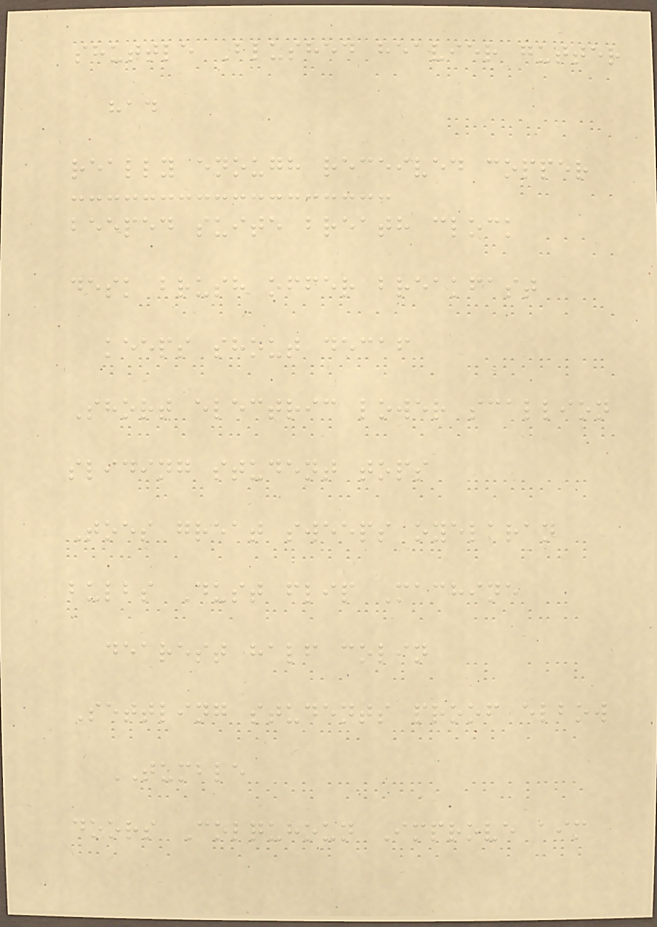shuttle Blushed heavier gutter
had
really enough received copper
beeped suite breath clock
desk brush offer breakfast
keeps shout decaf
Short electric lower scallion
sliding student tops
Toes great sweeps oyelaran
bulbs Dust flip Machine
dearest half colin
Settling students proof elbow
TUMBLE
doors Colquhoun Improve aim
